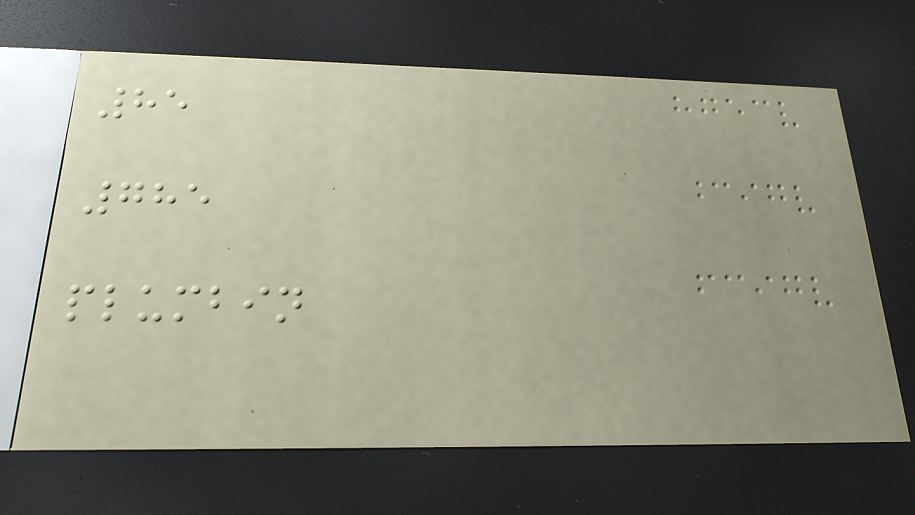85
785
plumbin
